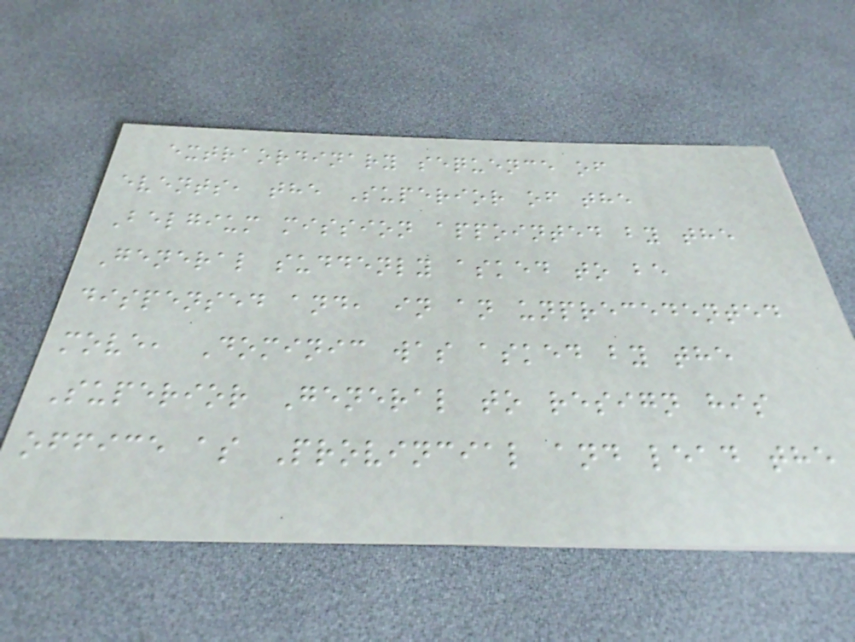extraordinary sequence of
events, the Superior of the
Belgium mission appointed by the
General suddenly asked to be
dispensed and, in an unprecedented
move, Dominic was asked by the
Superior General to resign his
office as Provincial and lead the
